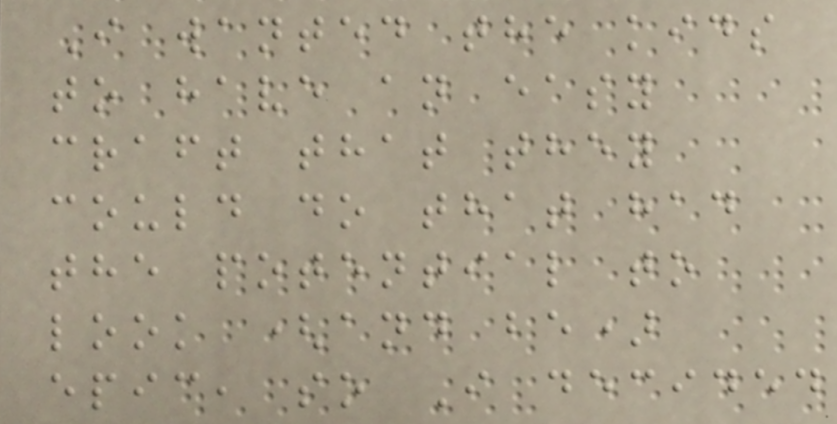I wanted the kids
to have an easy
craft that they
could do that had
the potential to
look (and be)
epic, so I decided
